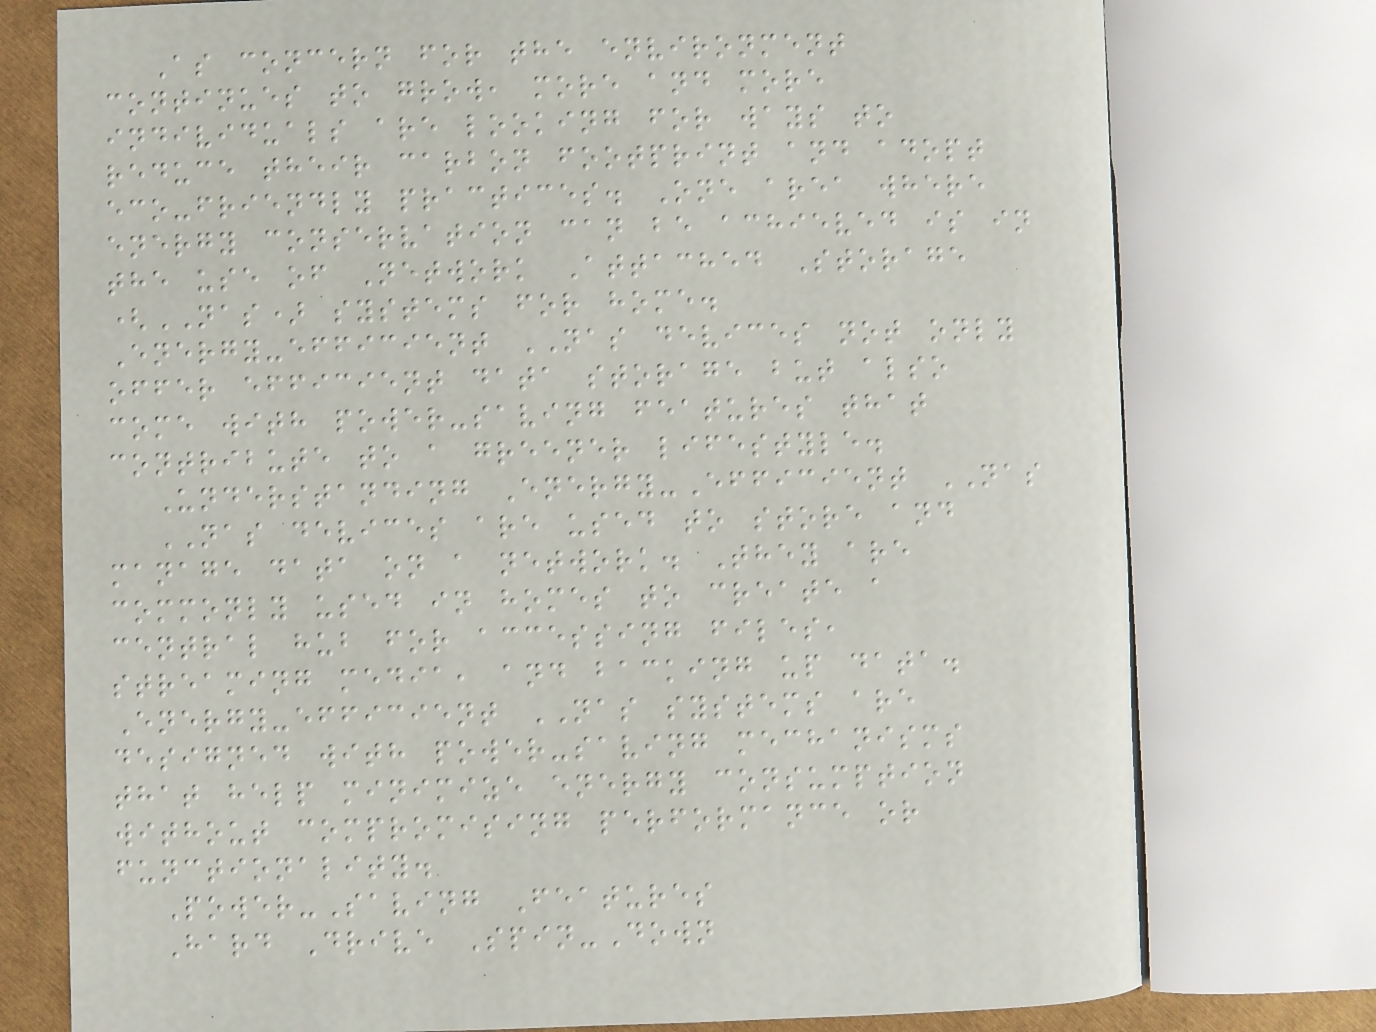As concern for the environment
continues to grow, more and more
individuals are looking for ways to
reduce their carbon footprint and adopt
eco-friendly practices. One area where
energy conservation can be achieved is in
the use of Network Attached Storage
(NAS) systems for home.
Energy-efficient NAS devices not only
offer efficient data storage but also
come with power-saving features that
contribute to a greener lifestyle.
Understanding Energy-Efficient NAS
NAS devices are used to store and
manage data on a network. They are
commonly used in homes to create a
central hub for accessing files,
streaming media, and backing up data.
Energy-efficient NAS systems are
designed with power-saving mechanisms
that help minimize energy consumption
without compromising performance or
functionality.
Power-Saving Features
Hard Drive Spin-Down
